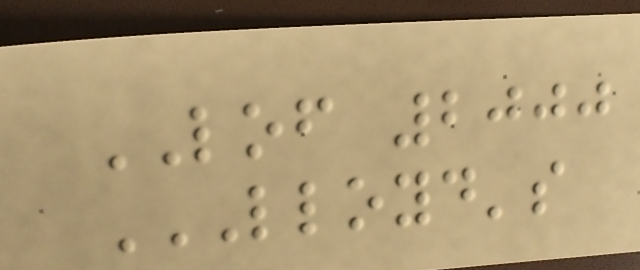LOF 2000
LLOYD'S
